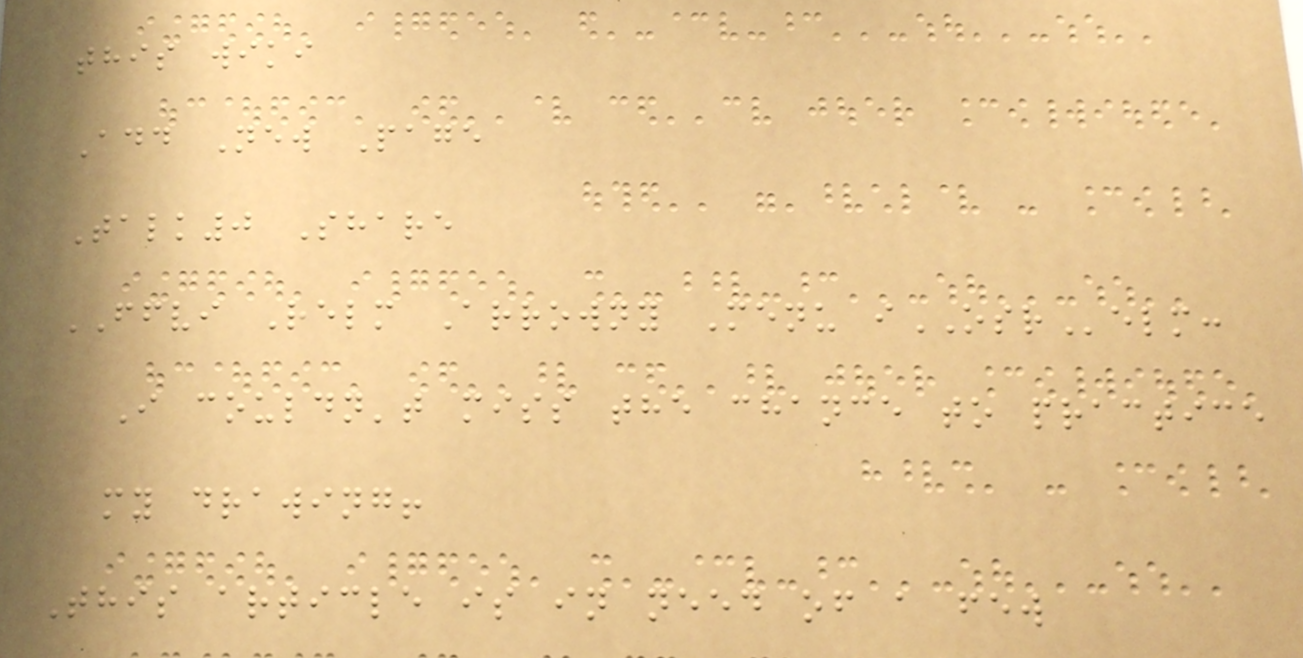this wiki
Add New Page
Talk0 Share
FFVI Relm Arrowny Menu iOSRelm:
I couldn't miss the chance to practice
my drawing!
This article is in need of a few
